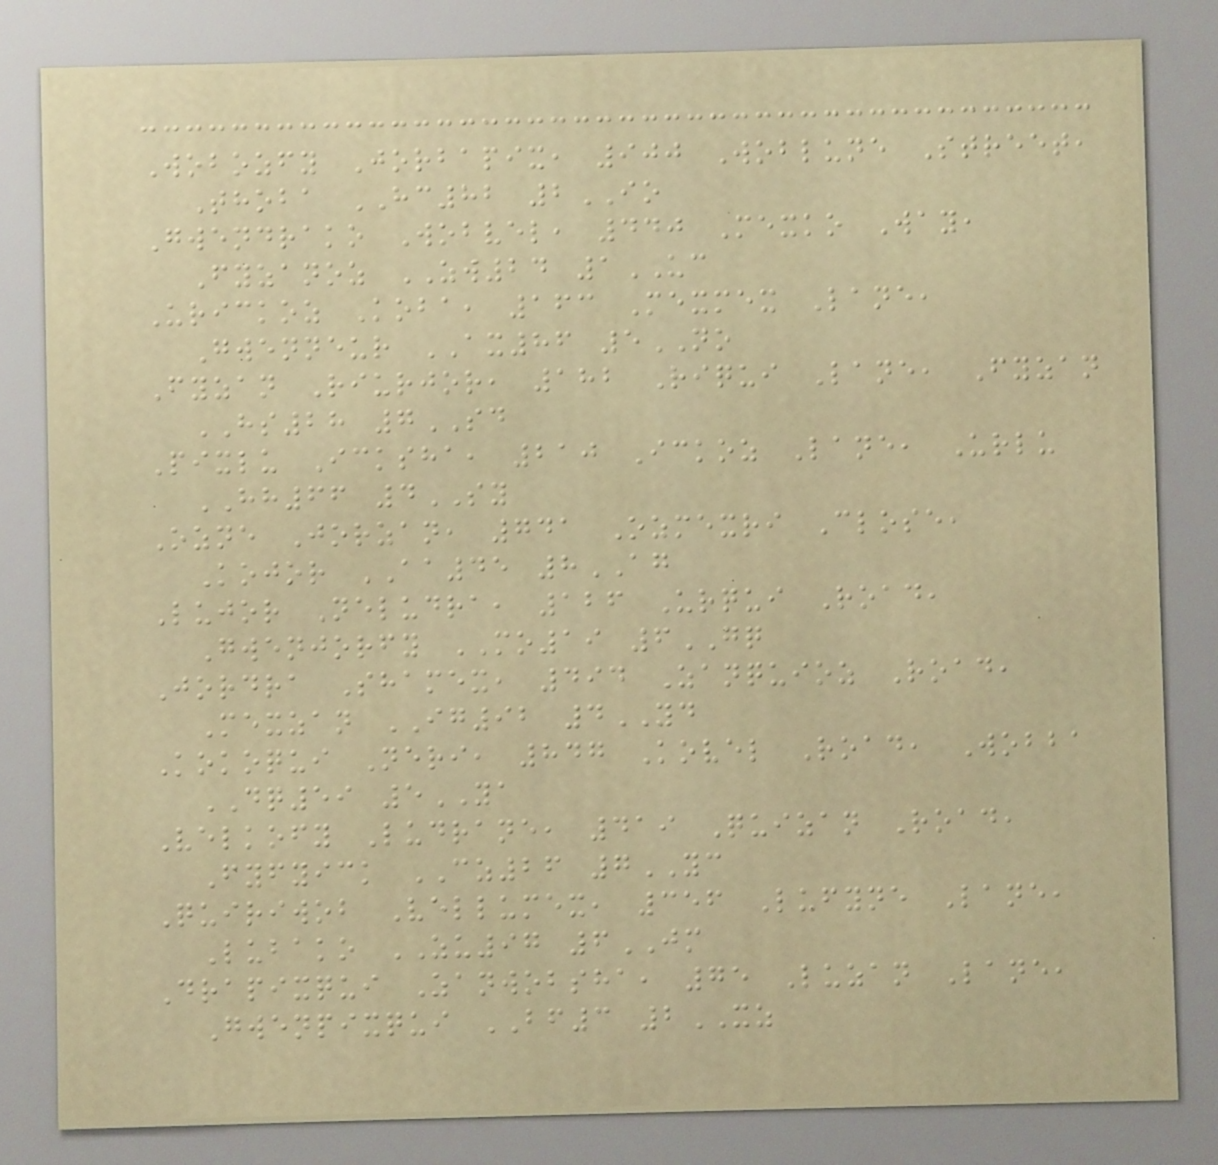Wobozfy Jorbapix, 900 Woblune Street,
Thoba HC82 2IO
Gwendrako Wobvel, 440 Mexko Way,
Fyzanoz ZW24 1UC
Urickoz Koba, 163 Mexmex Lane,
Gwenneur AX86 5NO
Fyzan Riurjor, 182 Riqui Lane, Fyzan
HS28 7SD
Pixlu Icksha, 210 Ickoz Lane, Urlu
HH66 4SY
Ozne Jorzan, 741 Ozmexri Close,
Kojor AA45 8AG
Lujor Neludra, 126 Urqui Road,
Gwenjorfy MO19 6GQ
Jordra Shamex, 494 Zanquioz Road,
Mexzan IG92 4YD
Kokoqui Neri, 847 Kovel Road, Wobba
DQ59 5YA
Velkofy Ludrane, 419 Quizan Road,
Fyfyick CZ26 7YC
Quiriwob Vellumex, 356 Lufyne Lane,
Lubako ZU97 6JM
Drapixqui Zanwobsha, 75 Luzan Lane,
Gwenpixqui BF3 2XZ
